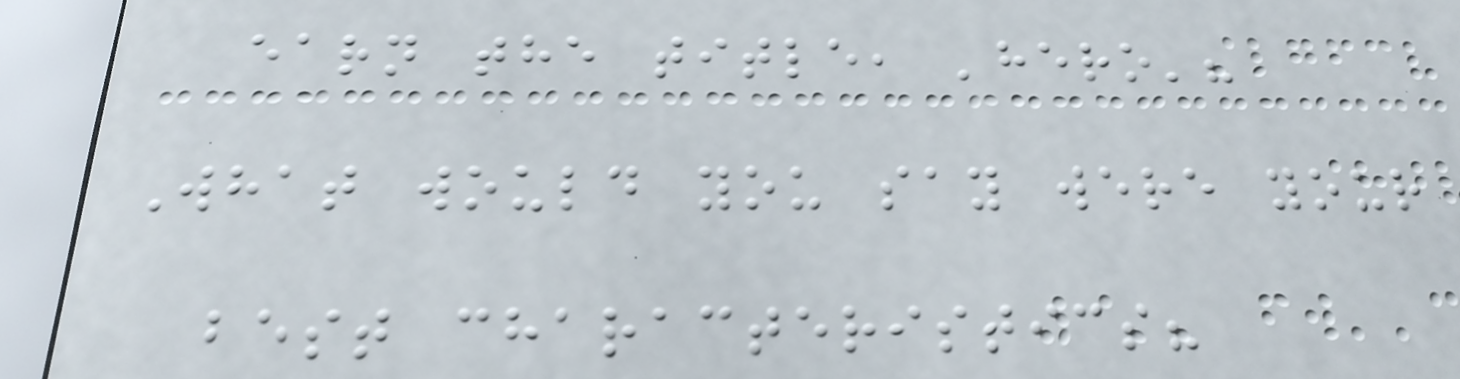earn the title, 'hero'?
What would you say were your
best characteristics?
